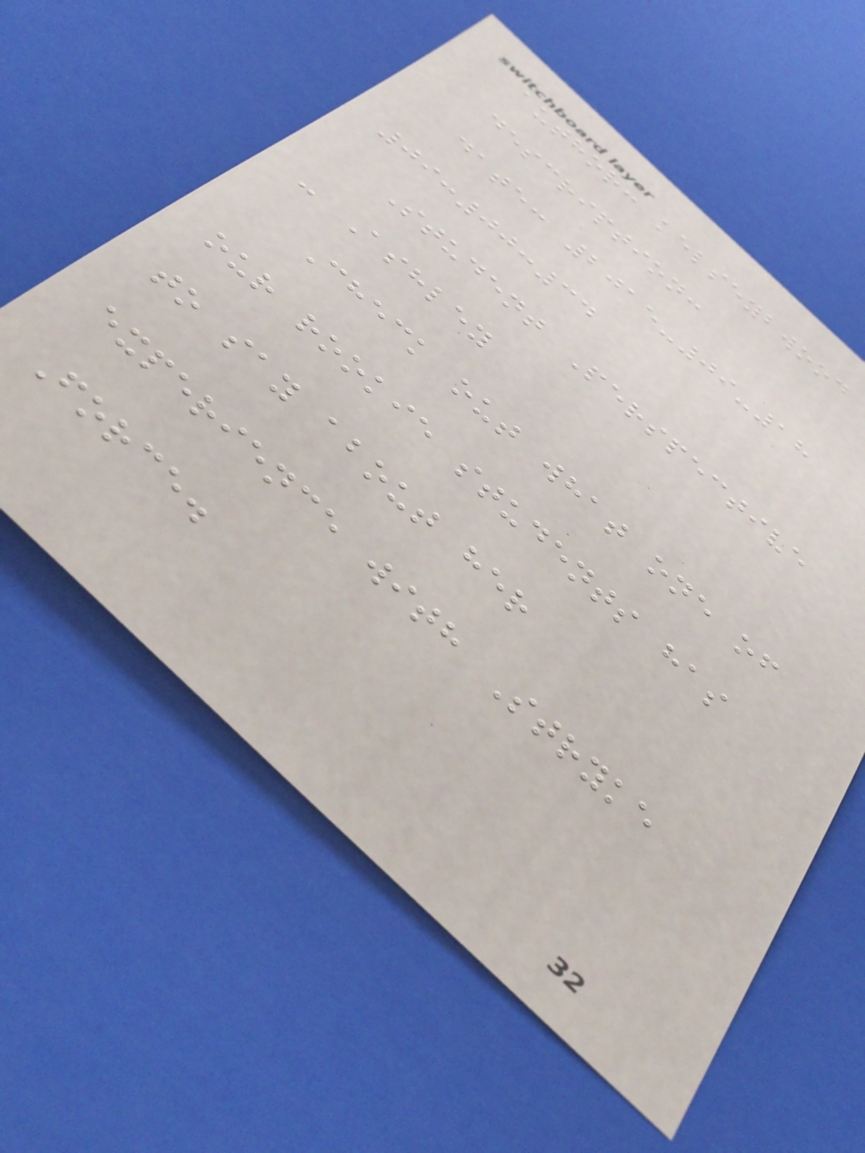author: kelseybwood
description:
date: 2015-09-18
09:00:34
Student Perspective
- Ashley
Check out what one of
our rookie students has
to say about her
experience with Stryke
Force.
